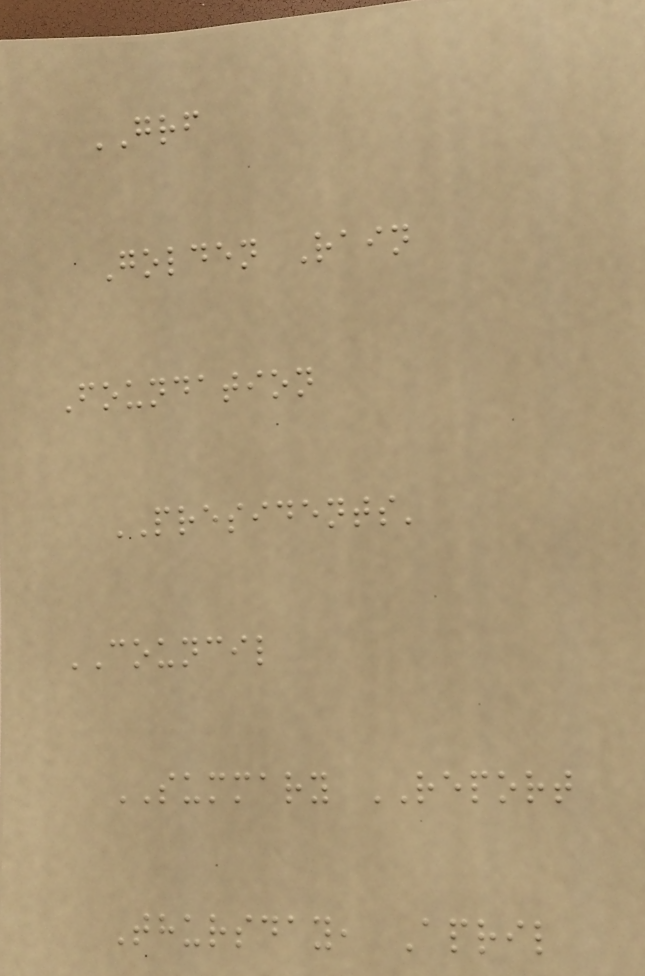GRF
Golden Rain
Foundation
PRESIDENTS'
COUNCIL
SUMMARY REPORT
Thursday, April
